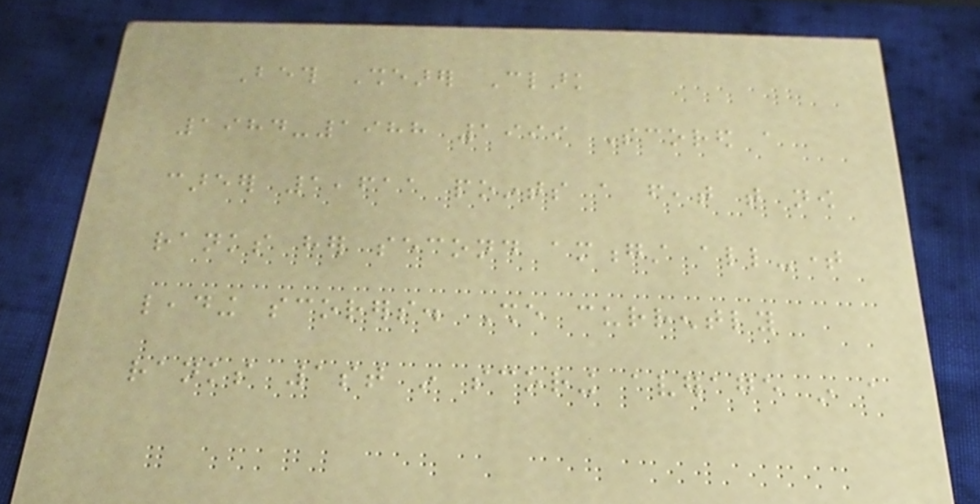Beth Shearer Clark
1984-1988 1999 Scored a
career 1,611 points a feat that now
ranks her second amongst all-time
leading scorers. She currently
ranks 1st in scoring average in a
